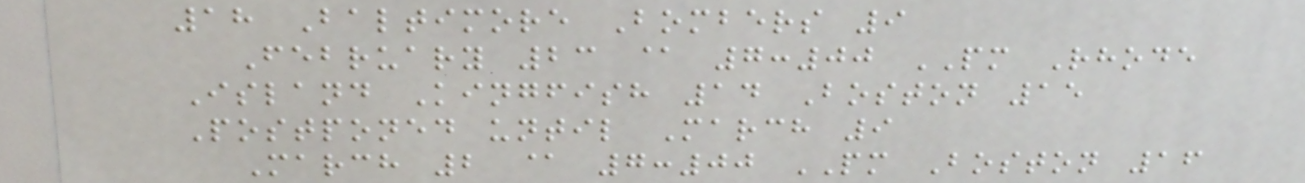18 Baltimore Bombers 9
February 23 @ 7:00 PM Rhode
Island Kingfish 14 Boston 15
Postponed until March 9
March 2 @ 7:00 PM Boston 16
